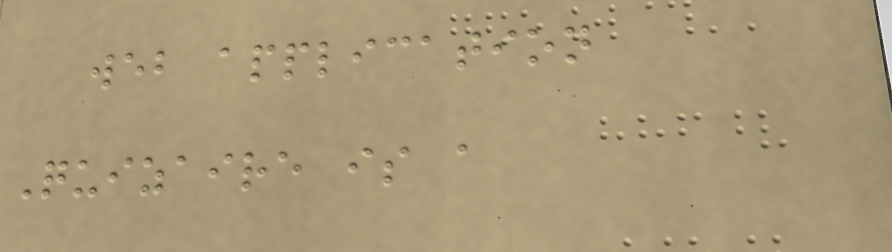web application
Quizaire is a
